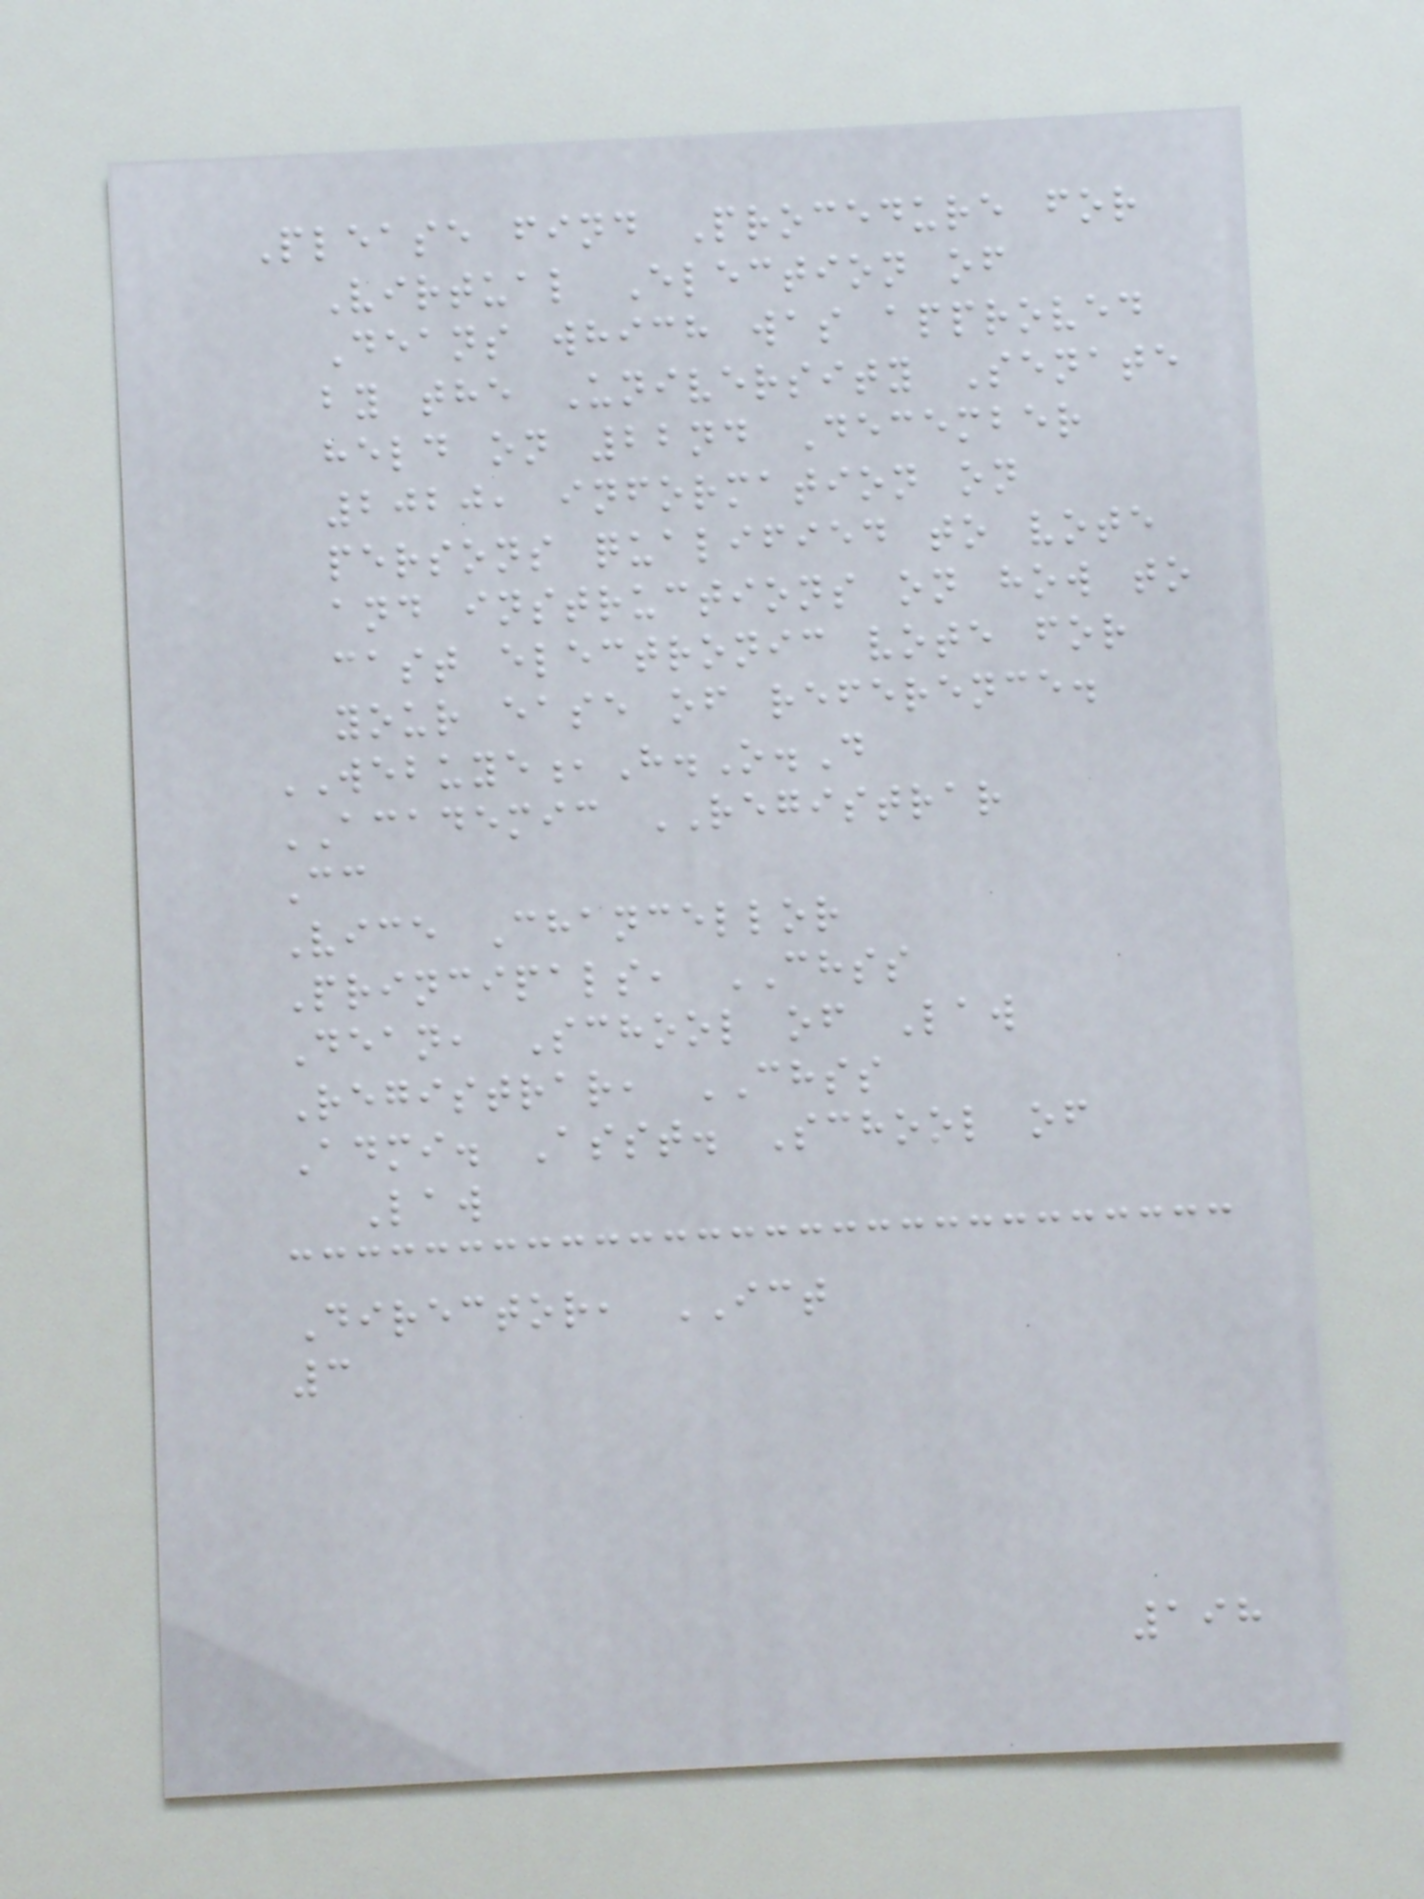Please find Procedure for
Virtual Election of
Deans which was approved
by the University Senate
held on 22nd December
2020, information on
persons qualified to vote
and instructions on how to
cast electronic vote for
your ease of reference.
WEBUYE,H.O.D
ACADEMIC REGISTRAR
Cc
Vice Chancellor
Principals, CHSS
Dean, School of Law
Registrar, CHSS
Admi. Asst. School of
Law
Director, ICT
3
198
